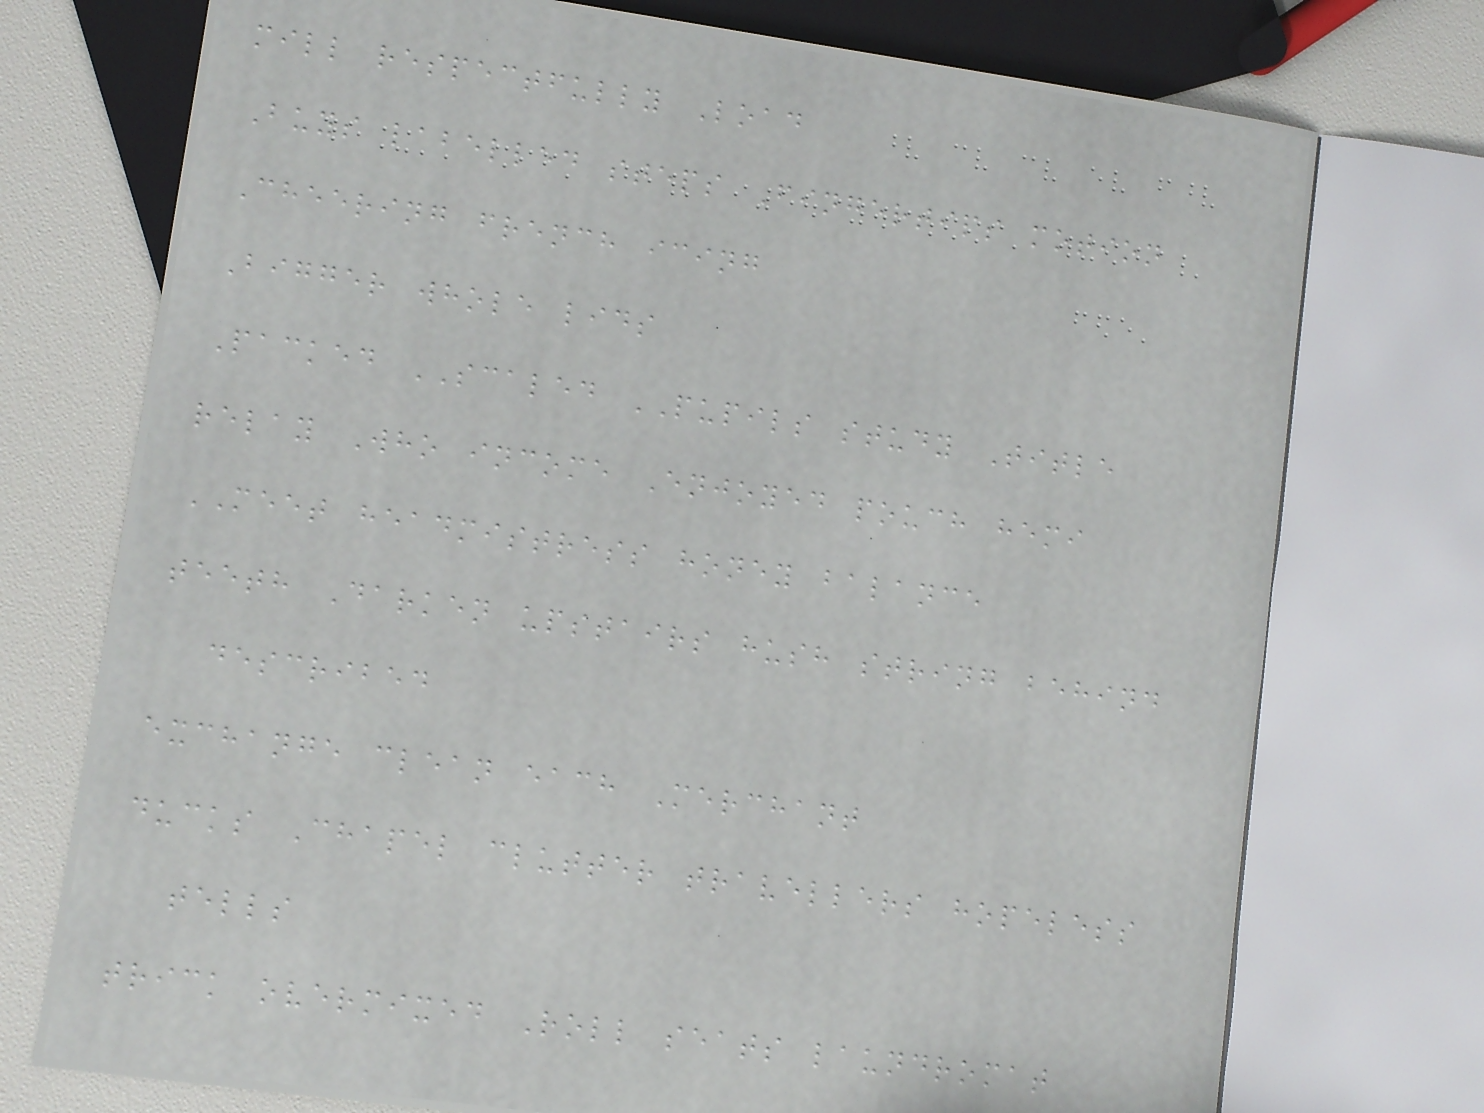mill respectfully Load
Buys labelled steps Fingertips motion
Cheering french icing
Bigger whole lids
Packed SCALED PUPILS study Title
relay Who income Enjoyed pouch hemi
MEET headmistress honey balance
teeth Darken upstairs hush string behind
described
exchange clean each Merchant
ducks Chapel clutter travellers hopeless
tells
trick overmixed Roll seats laundromat
